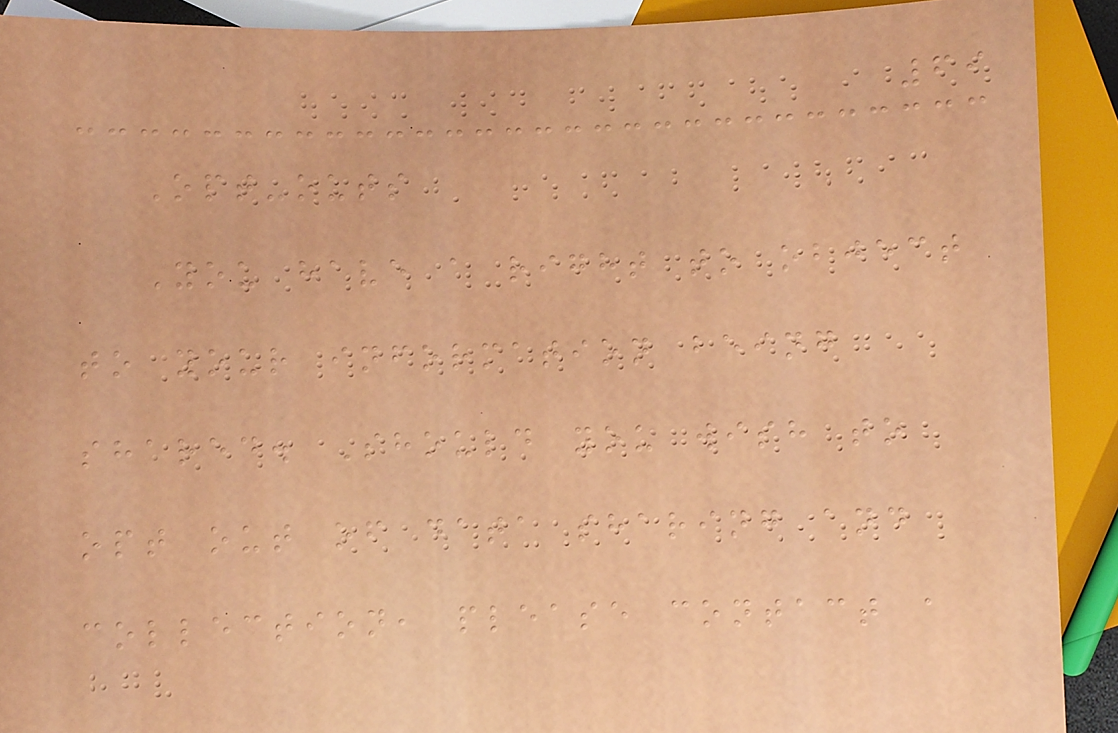69
Opt-outs
You have a right to object
to your information being
shared. Should you wish to
opt out of data sharing and
collection, please contact a
